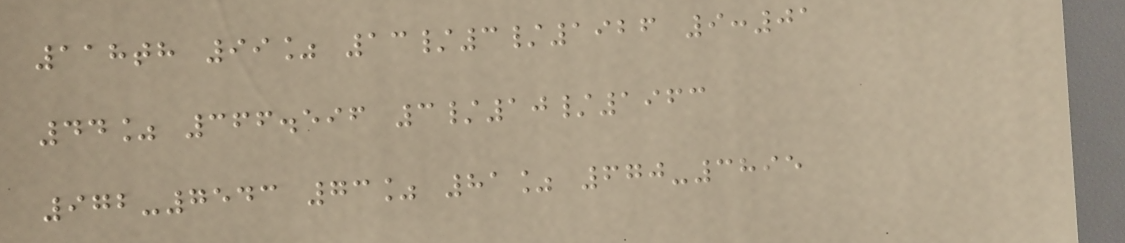118th 99% 13/3/1926 9:01
44% 366.596 3/10/1963
972-7543 73% 81% 670-3895
